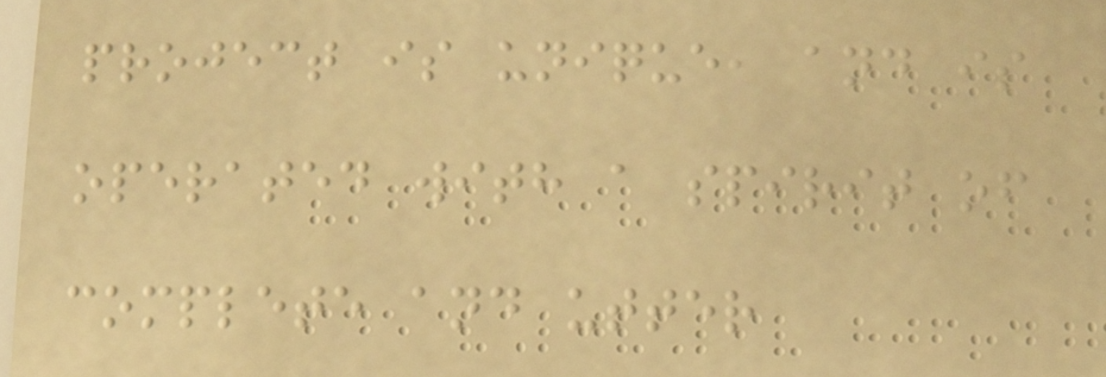project is unique, and is
operated with a spirit of
complete and utter
